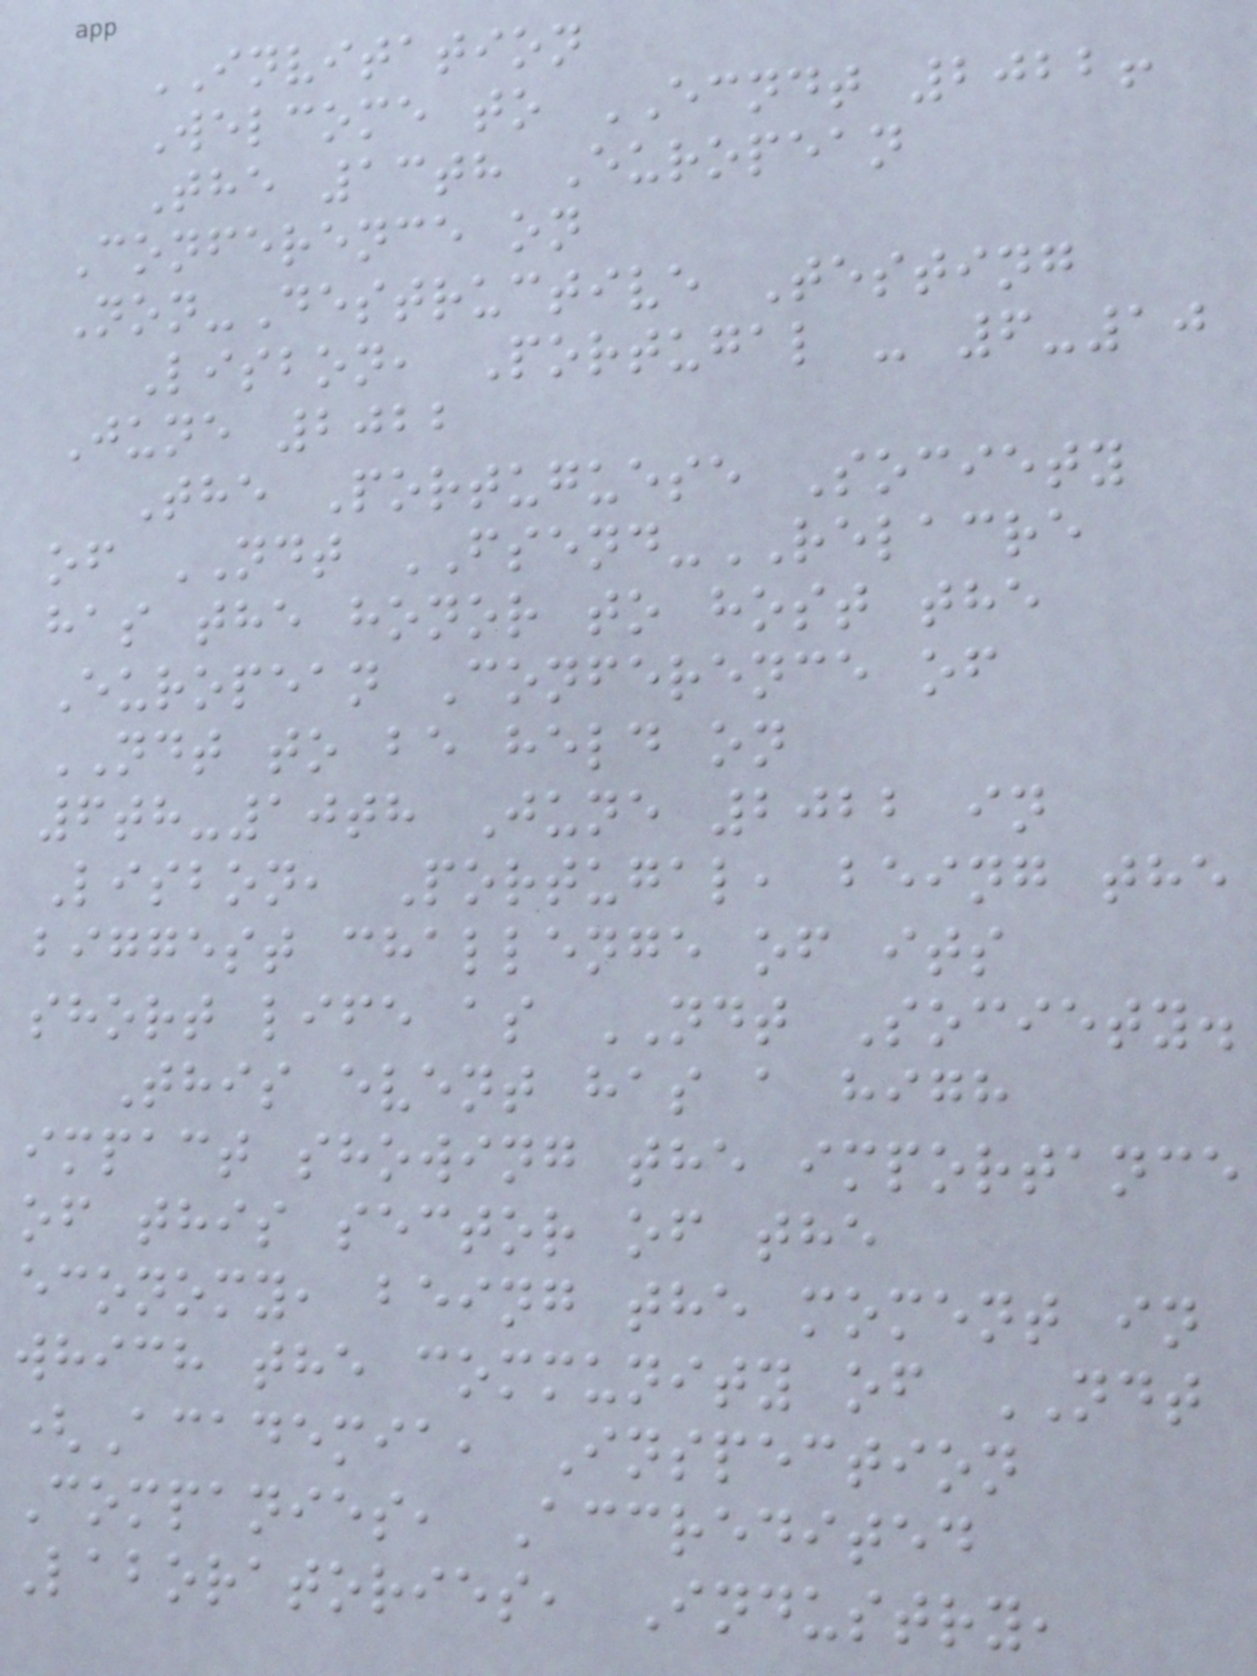INVITATION
Welcome to ECNDT 2022!
The 13th European
Conference on
Non-Destructive Testing
Lisbon, Portugal - 6-10
June 2022
The Portuguese Society
of NDT FSEND-RELACRE
has the honor to host the
European Conference of
NDT to be held on
6th-10th June 2022 in
Lisbon, Portugal, being the
biggest challenge of its
short life as NDT Society.
This event has a high
impact showing the importance
of this sector of the
economy, being the moment in
which the community of NDT
(Academia, Inspection
Companies, Accredited
Laboratories, Industry,
